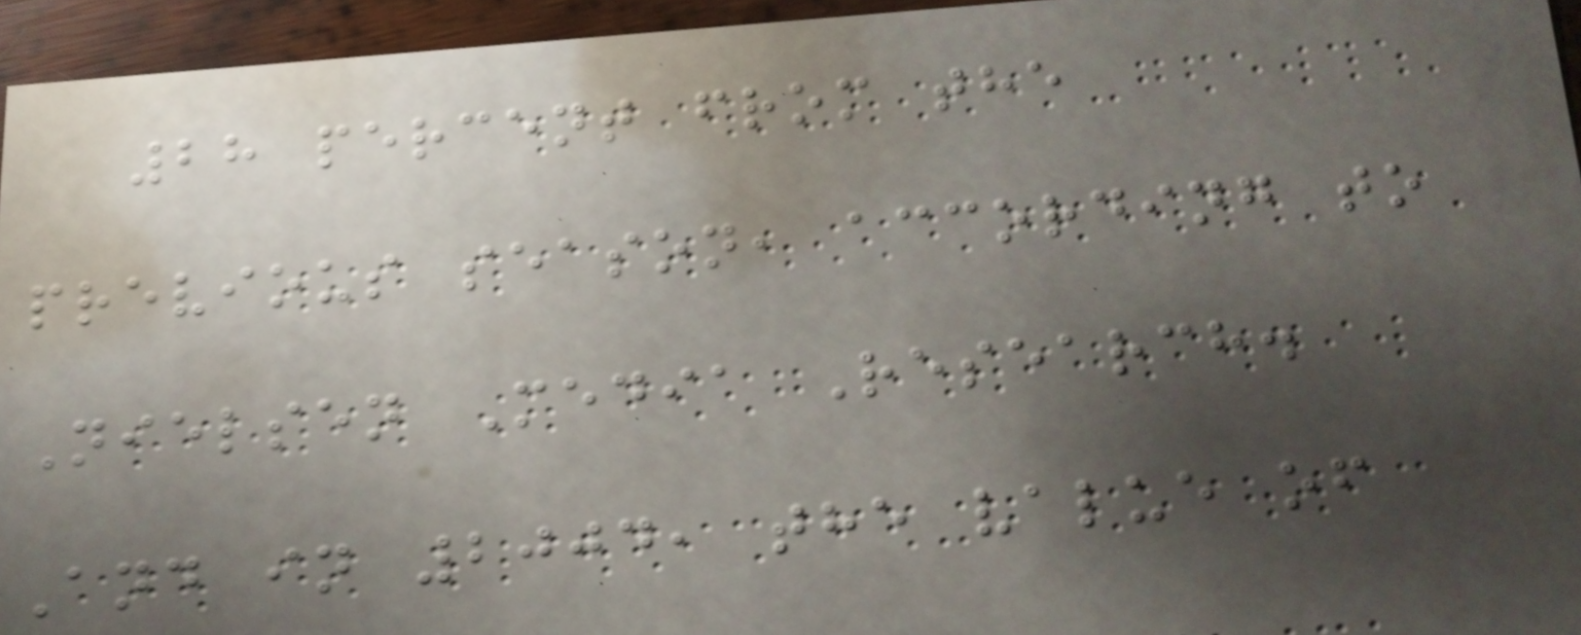28 percent from the
previous season, according to
Nielsen Media Research.
And in 2004, the value of
